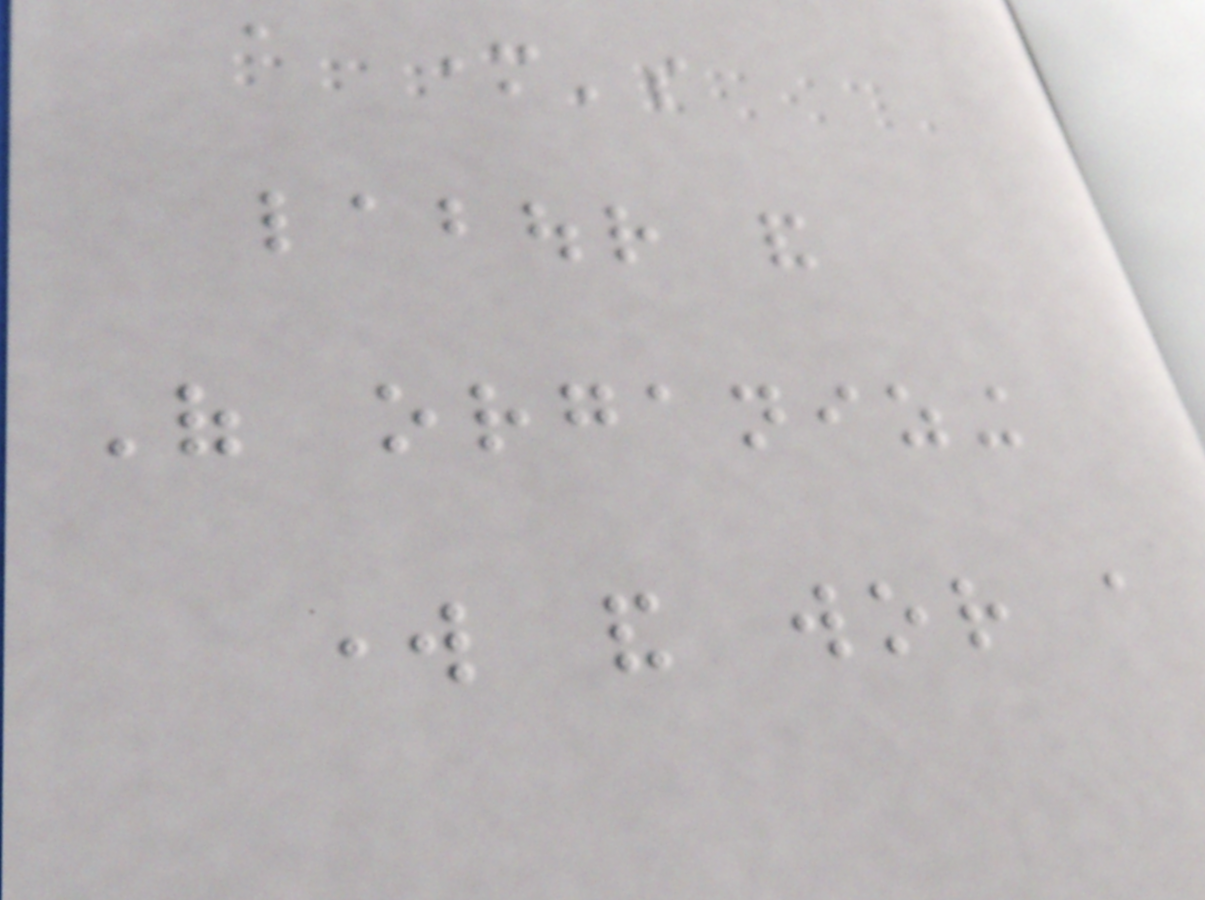a mother's
labour and
Of organizing
work and wor a
